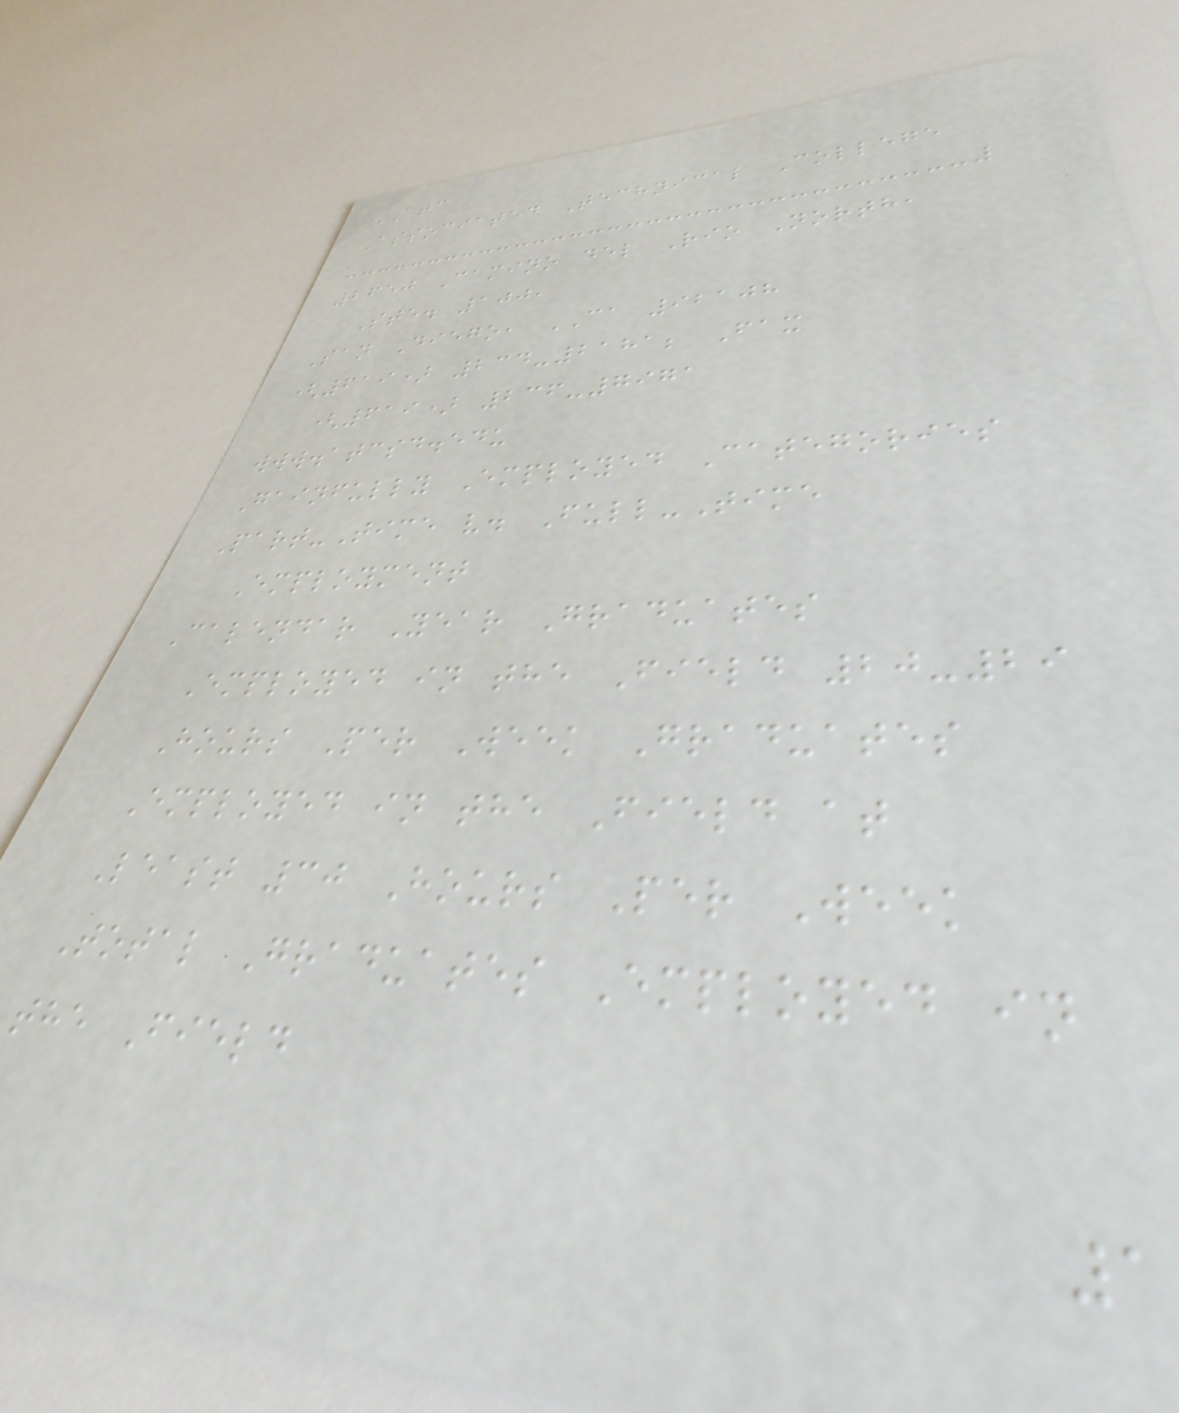ATC
Associated Technical College
2650 Camino del Rio North,
Ste. 100,
San Diego, CA 92108
(619) 234-2181; Fax
(619) 236-7971
www.atcsd.edu
Gainfully Employed Categories
Part-Time v. Full-Time
Employment
Calendar Year Graduates
Employed in the Field 20-29
Hours Per Week Graduates
Employed in the Field at
Least 30 Hours Per Week
Total Graduates Employed in
the Field
1
